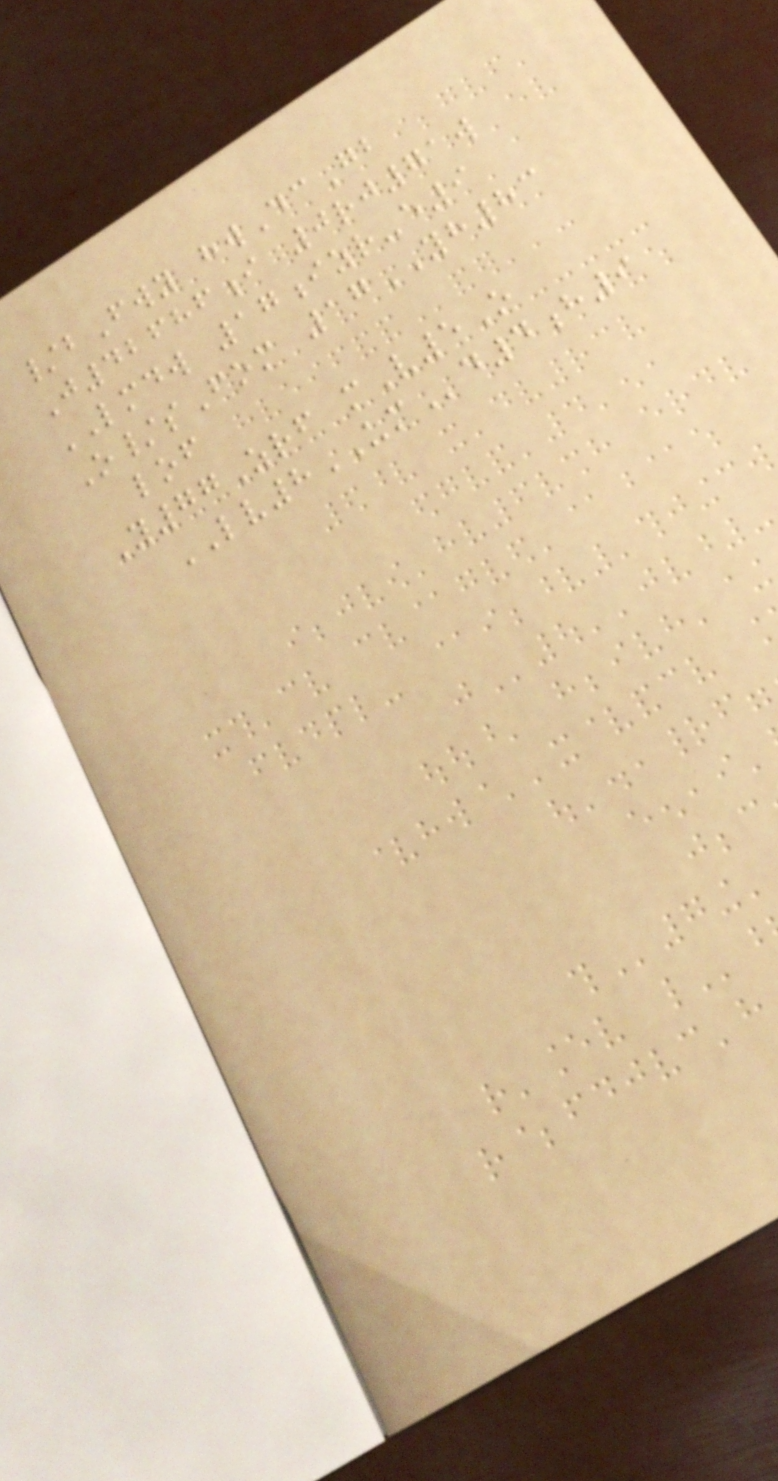/bFwy hwDcGb
J42686i 0rj71w
LMDW 17izr-e9
O/sFom 17YH83
lof
Y77Zrf mV5O
LV8UMd4h9
